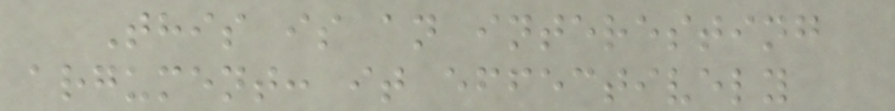This is an interesting
argument: it effectively
